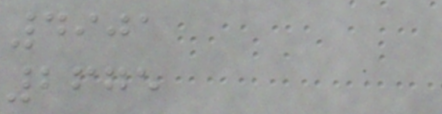4901
2675
